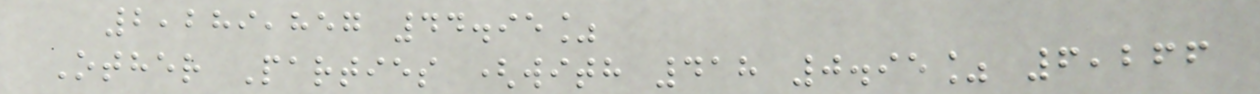2,289,857 44.95%
Other Parties (with 418 0.95% 6,266
